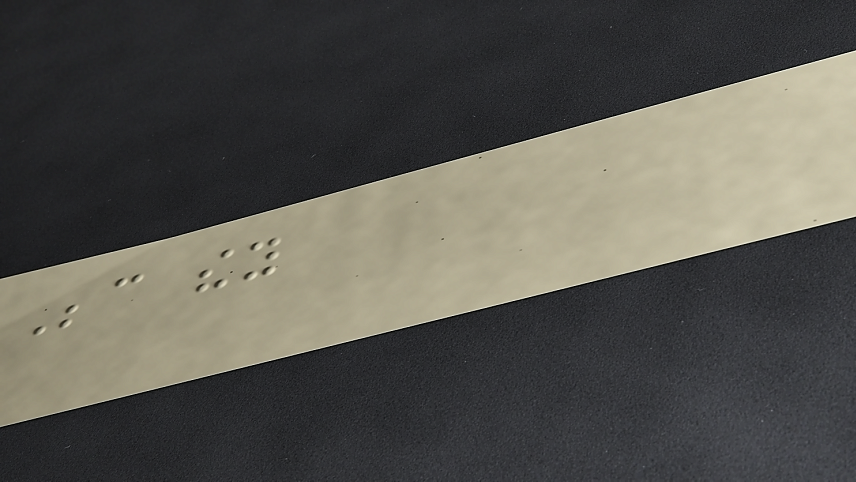Because they
